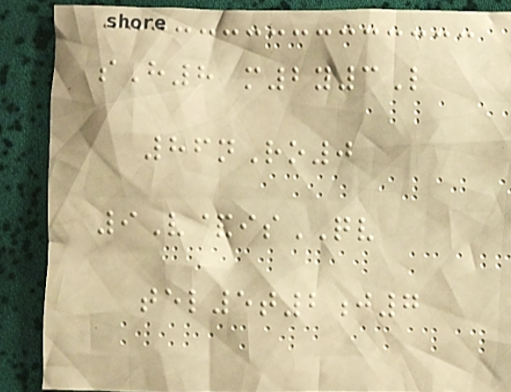sH8 m2y3L
86nRo0
9V&isQV
tel5t2j7
